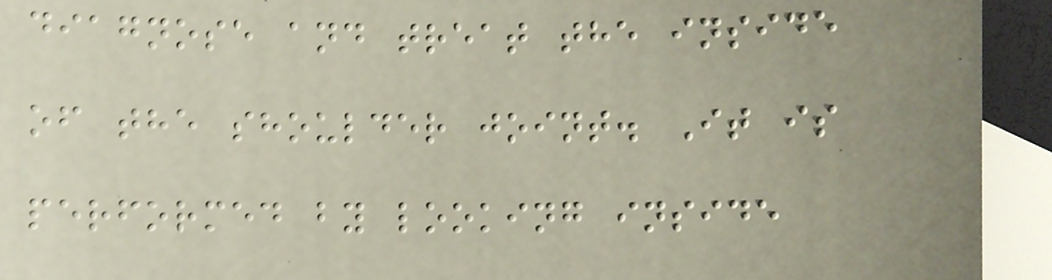diagnose and treat the inside
of the shoulder joint. It is
performed by looking inside
